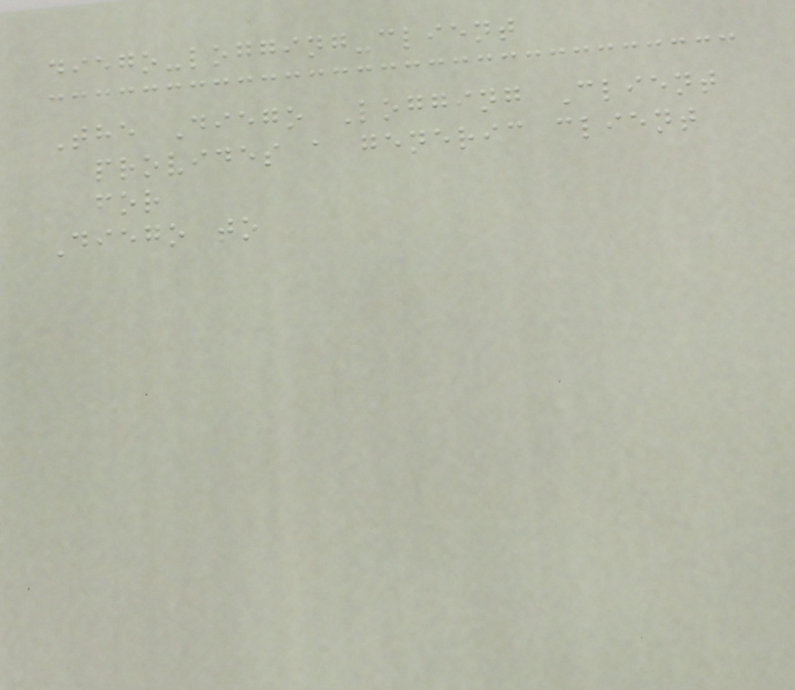diego-logging-client
The Diego Logging Client
provides a generic client
for
Diego to
